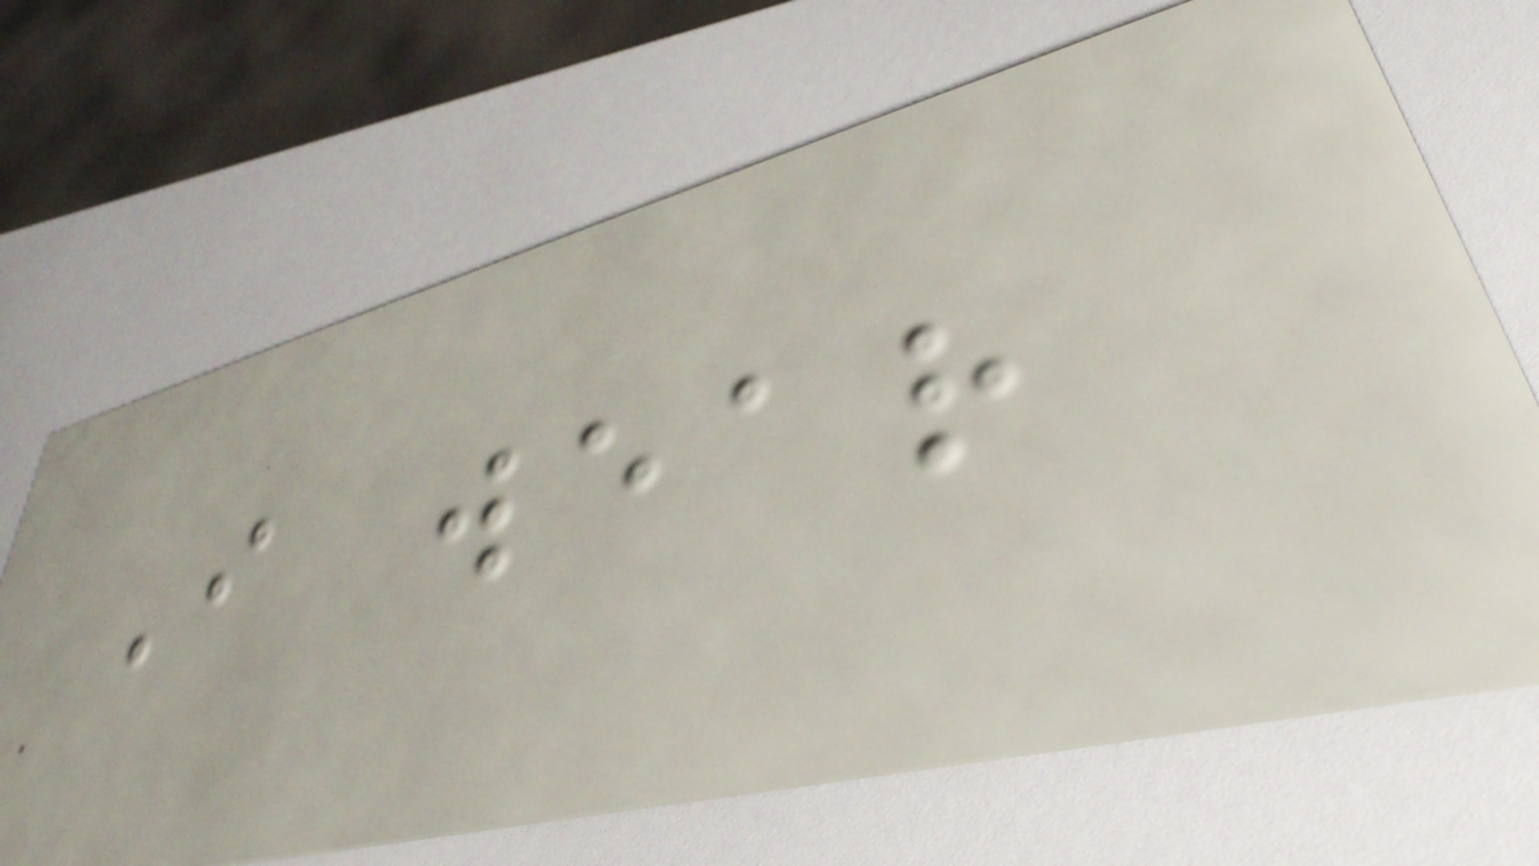I wear
